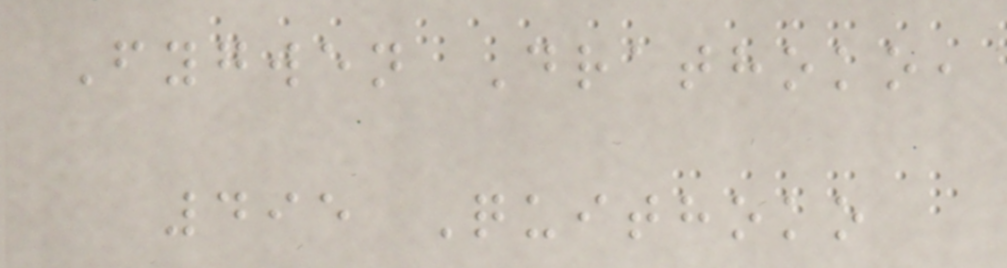Fygwen Drathoko,
495 Quithoko
